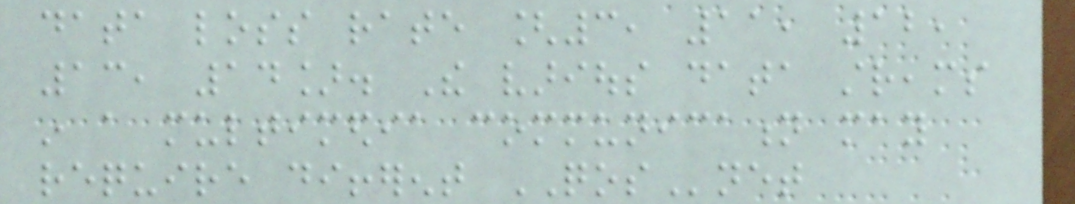data loss rate [3, 11, 12,
13, 14]. The various data streams
in a multimedia communication may
require different QOSnet
